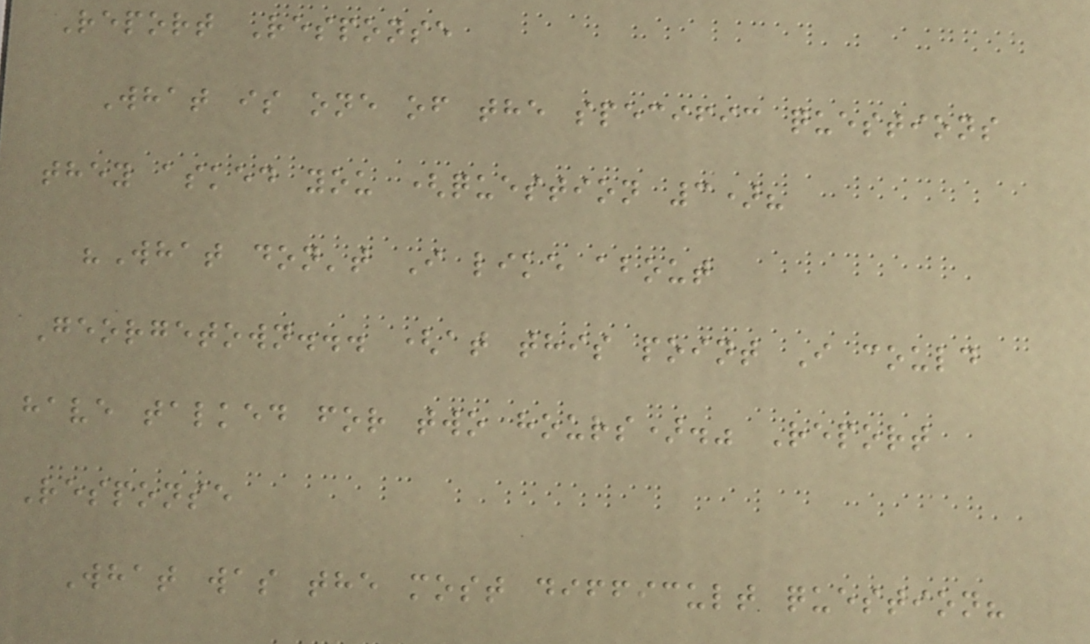Report Response
What is one of the specific questions
they asked you (question 3)?
"What don't I like about
Georgetown... (at this point I could
have talked for two hours)." Report
Response
What was the most difficult question?
